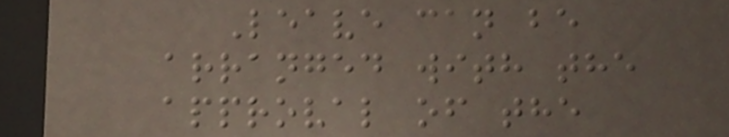Leave can be
arranged with the
approval of the
